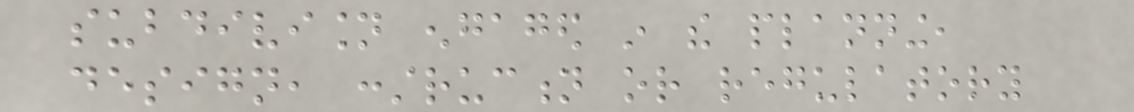subdivision engaged in the planning,
design, construction or regulatory
